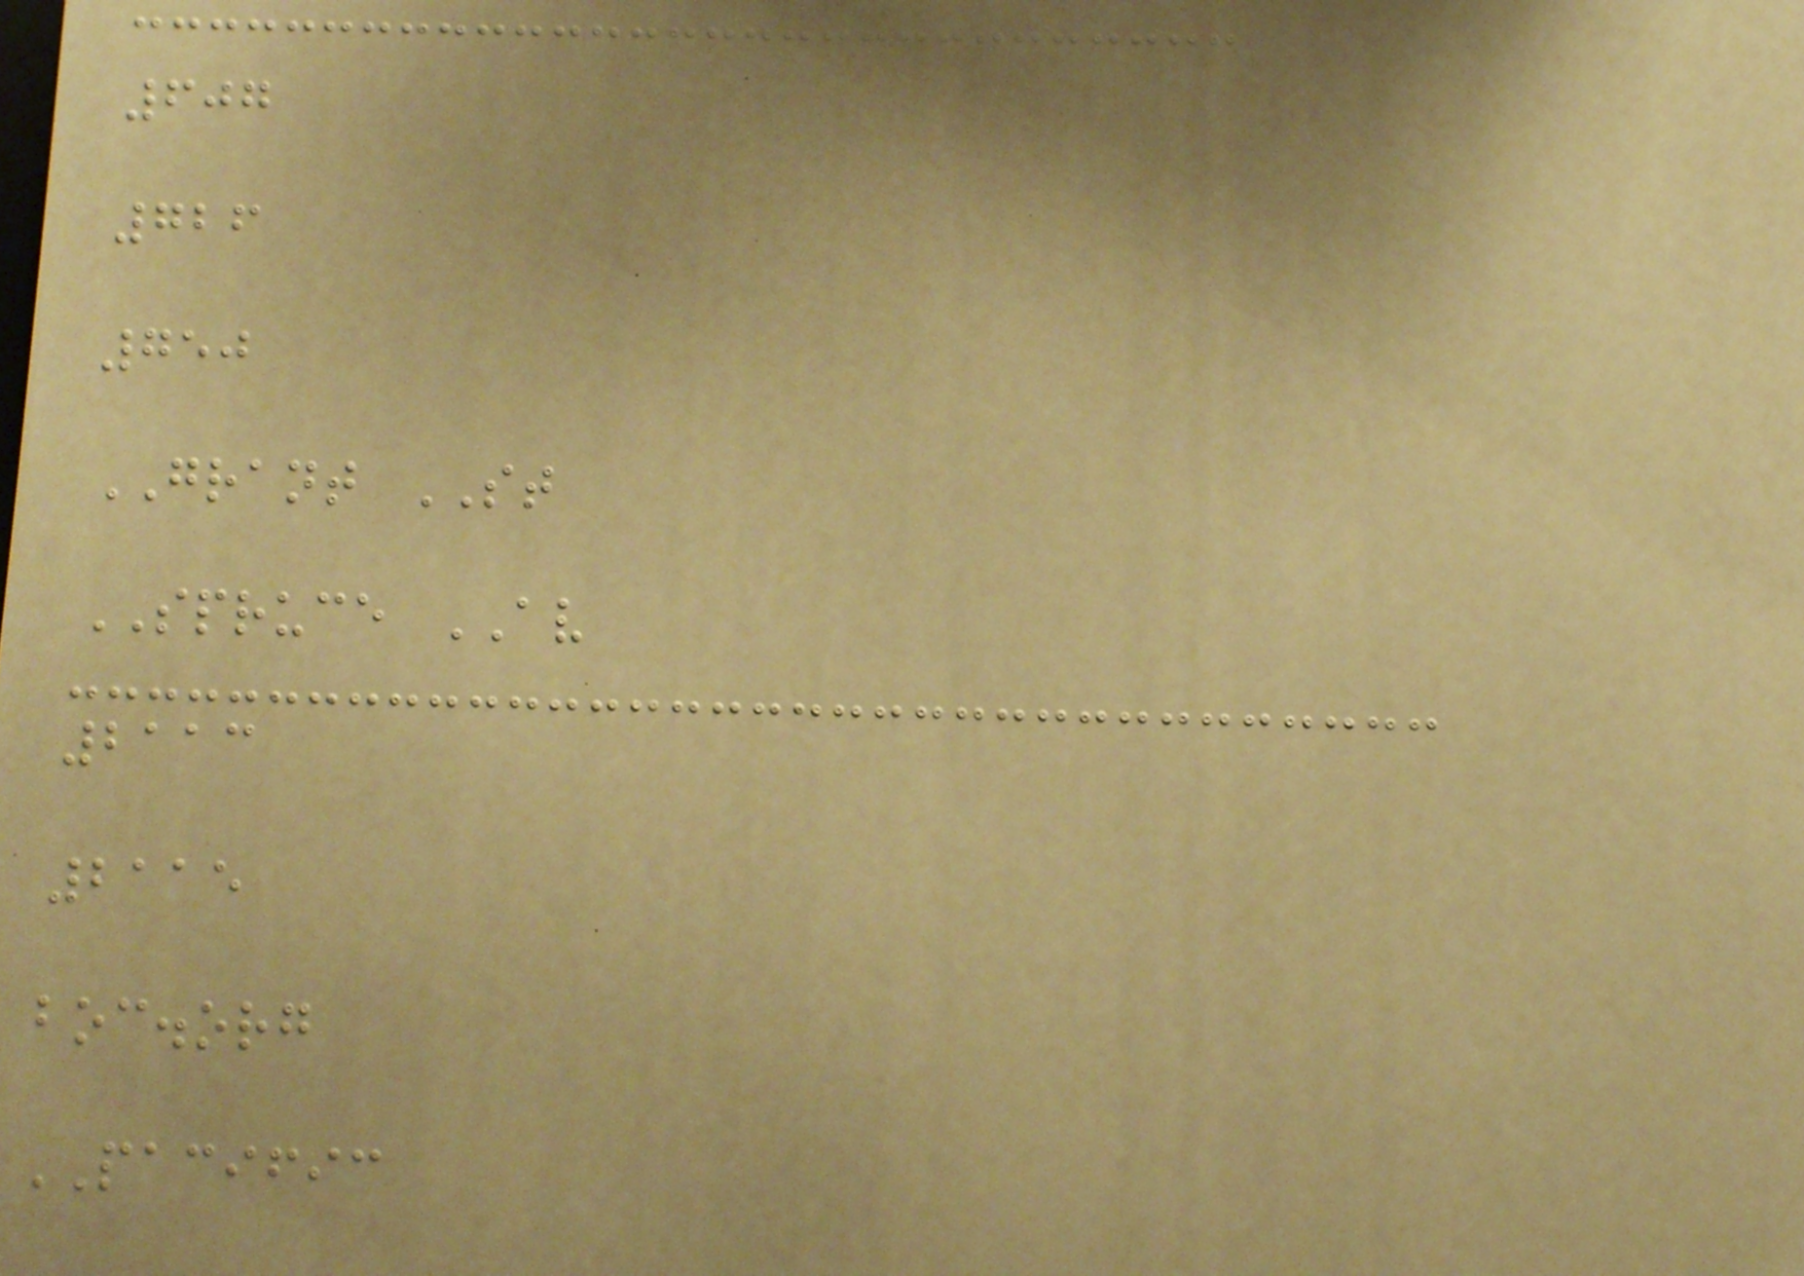607
726
750
GRANT ST
SPRUCE AV
2113
2115
boc.org
PACIFIC
